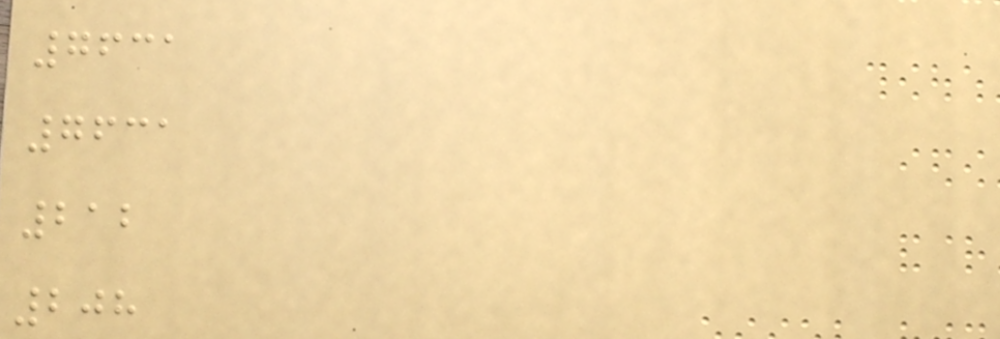7631
7631
212
208
